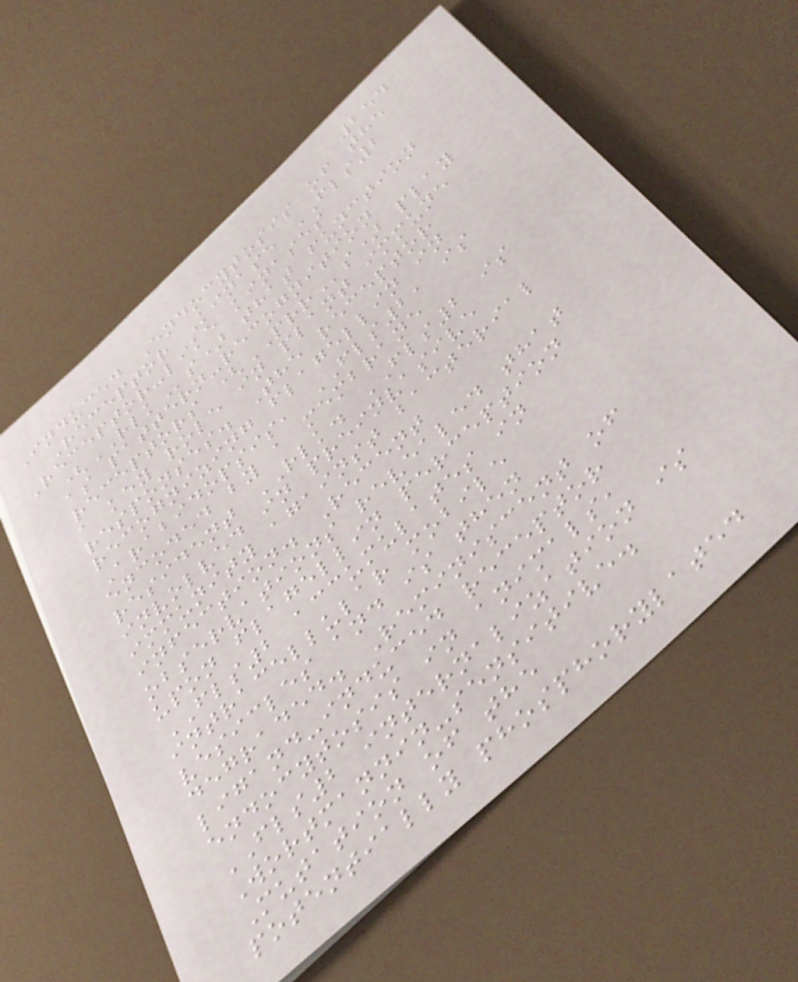254
Induced Endocytosis of the
Receptor Kinase FLS2
Receptor-like kinases
(RLKs) that function
as pattern-recognition
receptors (PRRs) play
a key role in plant immune
responses. The receptor
recognizing flagellin in
Arabidopsis, FLS2, is
encoded by a membrane
resident RLK. FLS2 is
involved in preinvasive
immunity against bacterial
infection. Recent
observations revealed that
upon flagellin perception
FLS2 accumulates in
intracellular mobile
vesicles and is then
degraded. Reminiscent of
ligand-induced receptor
endocytosis in animals,
FLS2 internalization is
Wortmannin-sensitive.
Mutation of the
potentially phosphorylated
